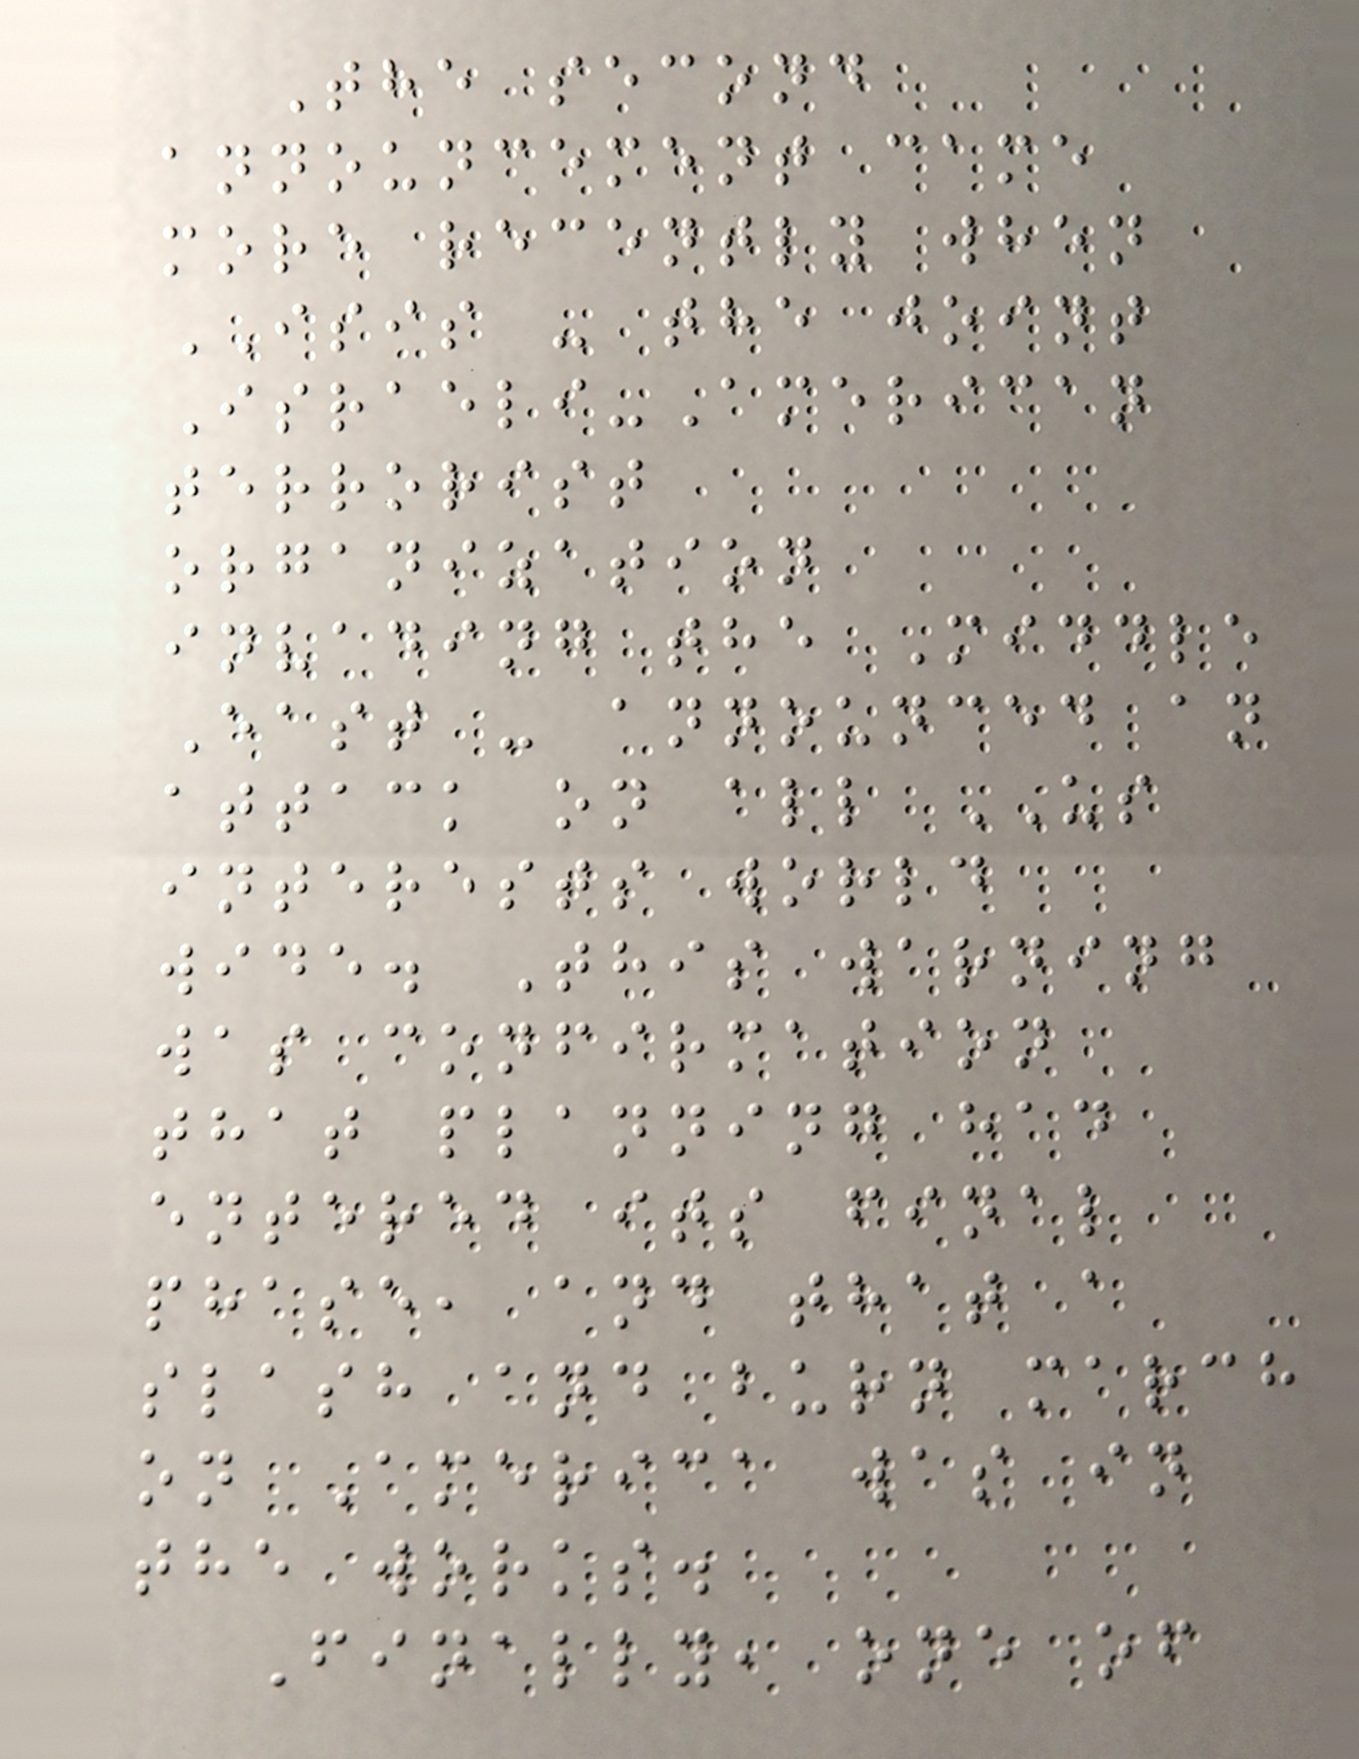The second
announcement came
more recently when
ISIS - the joint
Israeli-American
terrorist
organization
invading the Middle
East - announced an
attack on all US
interests world
wide. This warning
was confirmation
that planning had
entered its final
phase, and that a
slash and burn march
on America was in
the works.
Finally, one of
